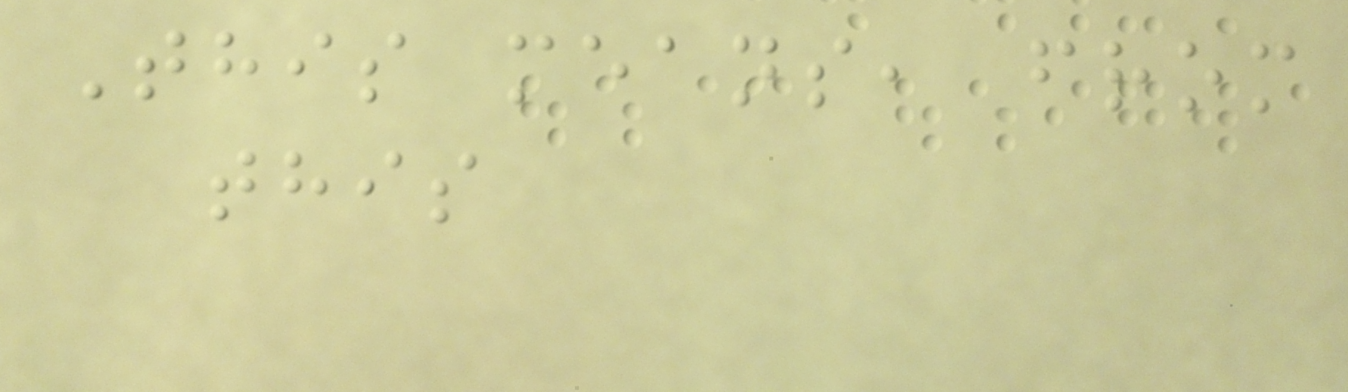This means, from
this
